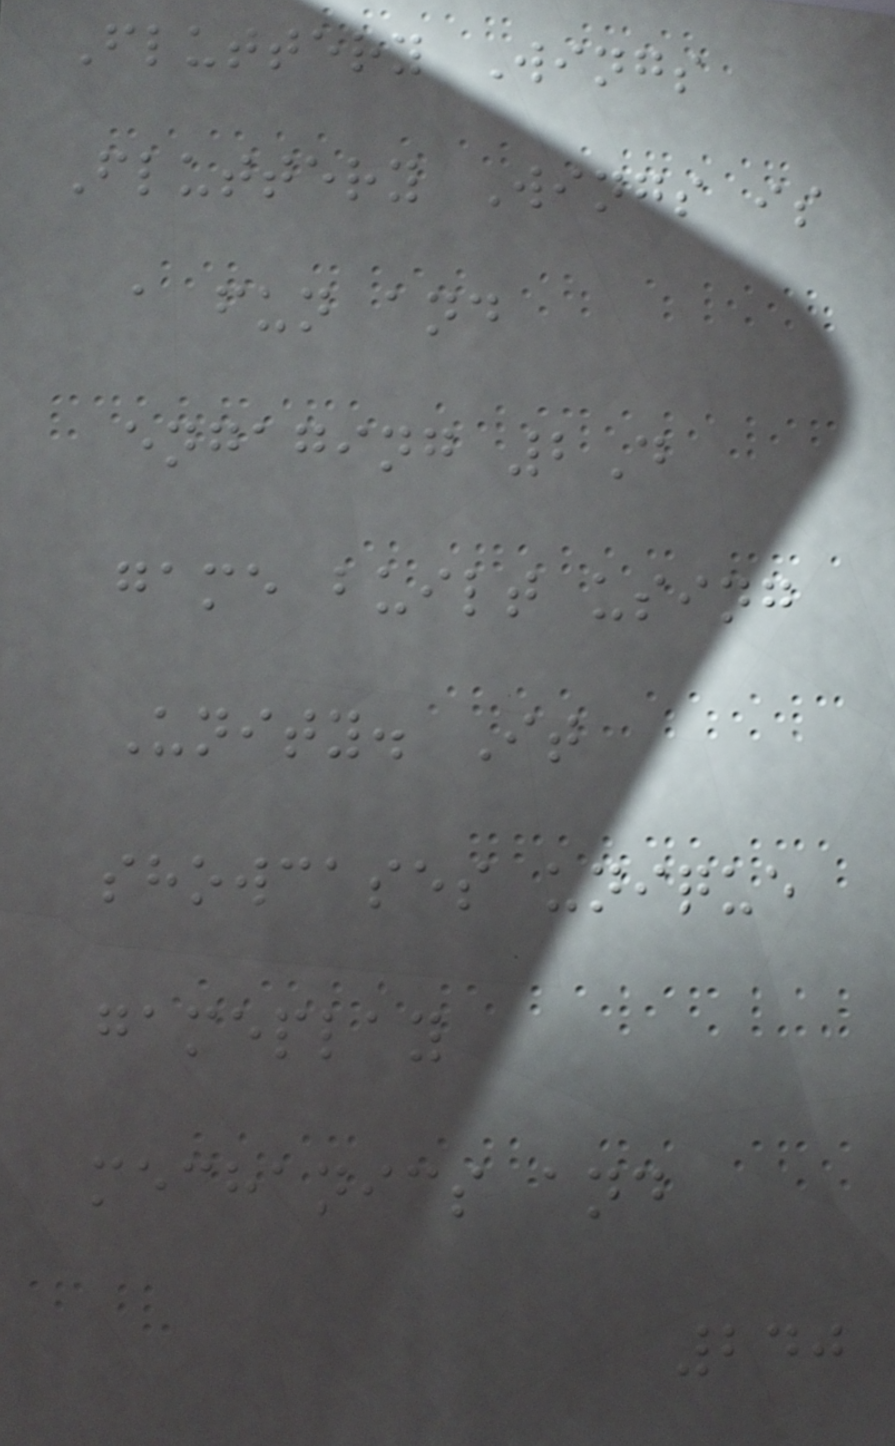Fluttery Wings
Fluttery Wings is
a fun and
engaging 2D
game built using
Unity. It
showcases unique
gameplay
mechanics and
240
